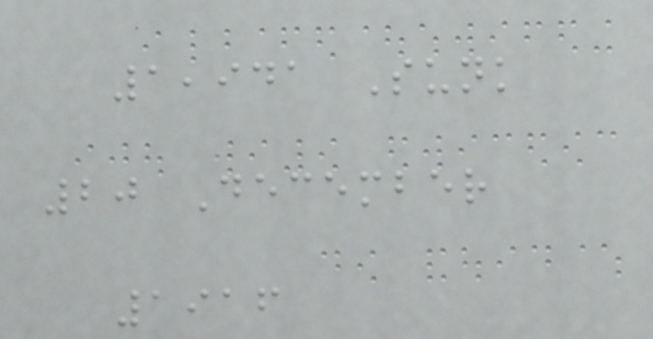1,941 Sunk
20 December
1916
